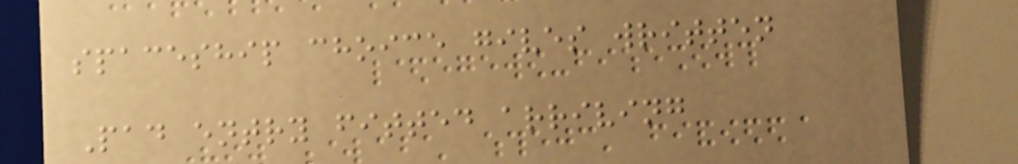spaceship choice gives written
Pad entry fitted arriving
